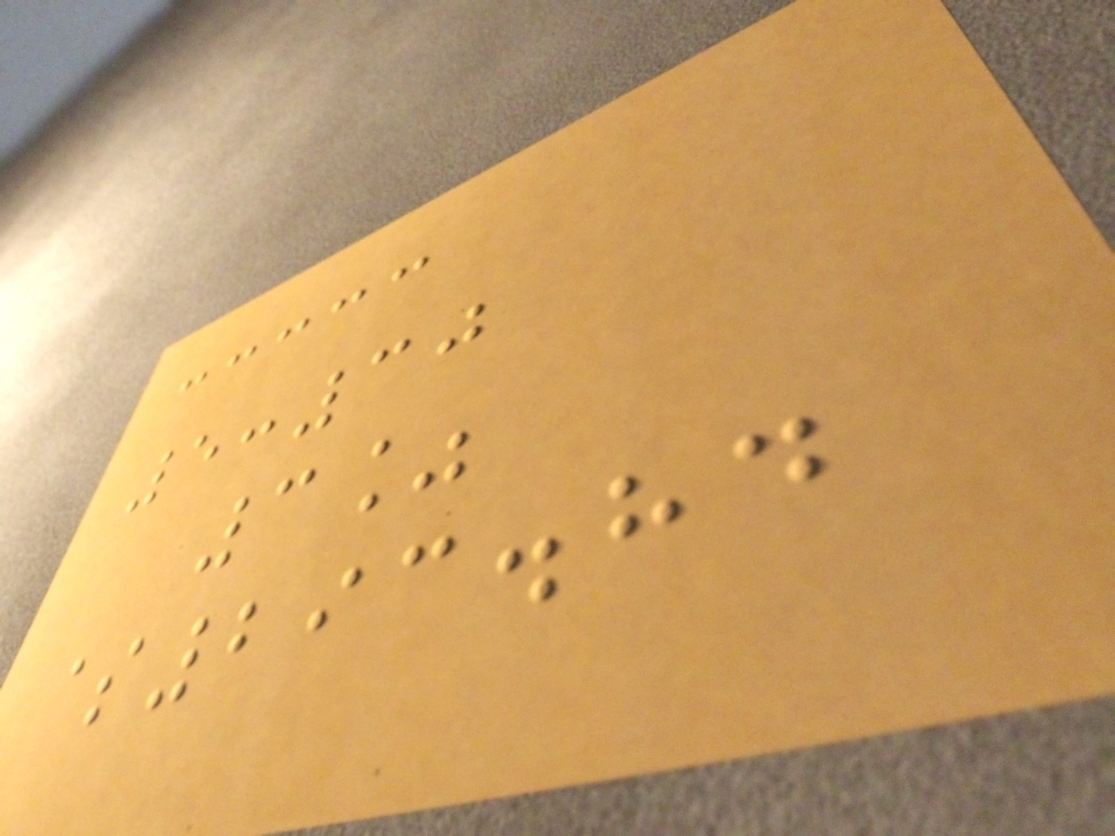5:30
3%
$293.84
